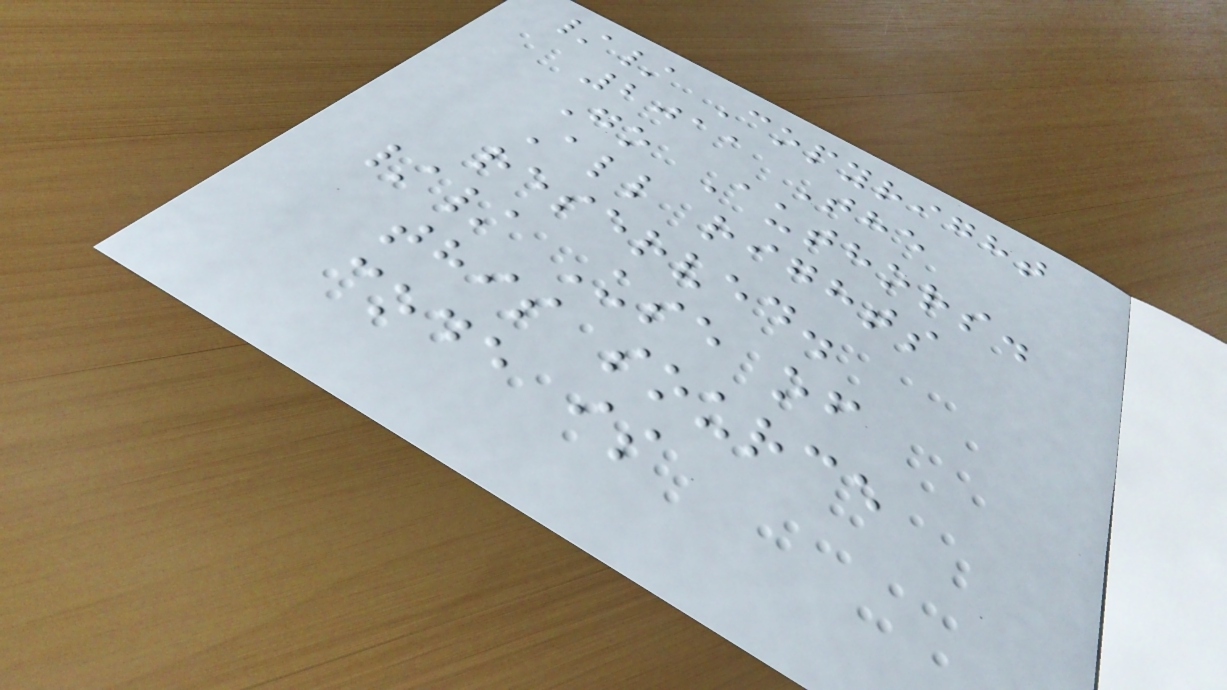// Copyright
2011 The
Go Authors.
All rights
reserved.
// Use of
this source
code is
